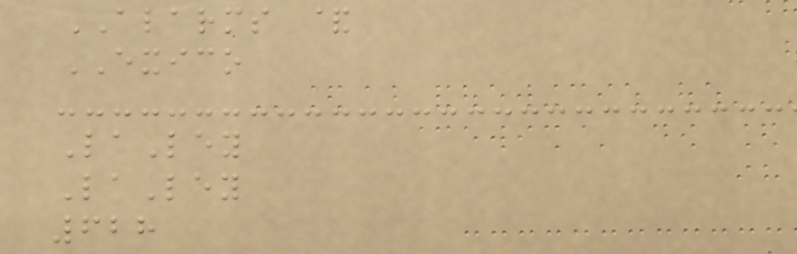ALARMS &
EXICO
LaLey
LaLey
628
